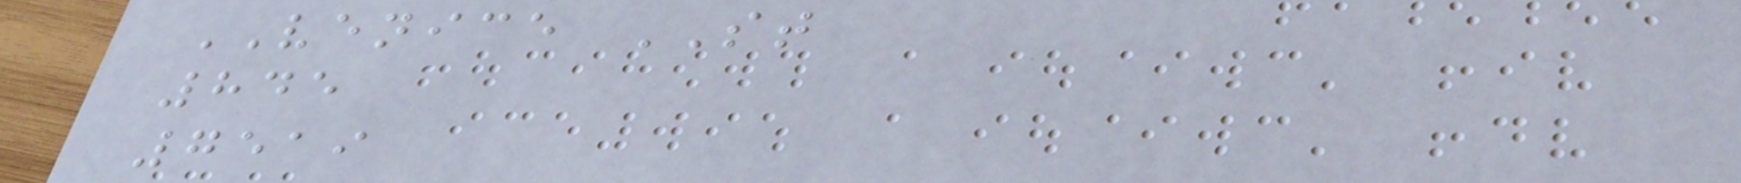VENICE ST
845
7519
